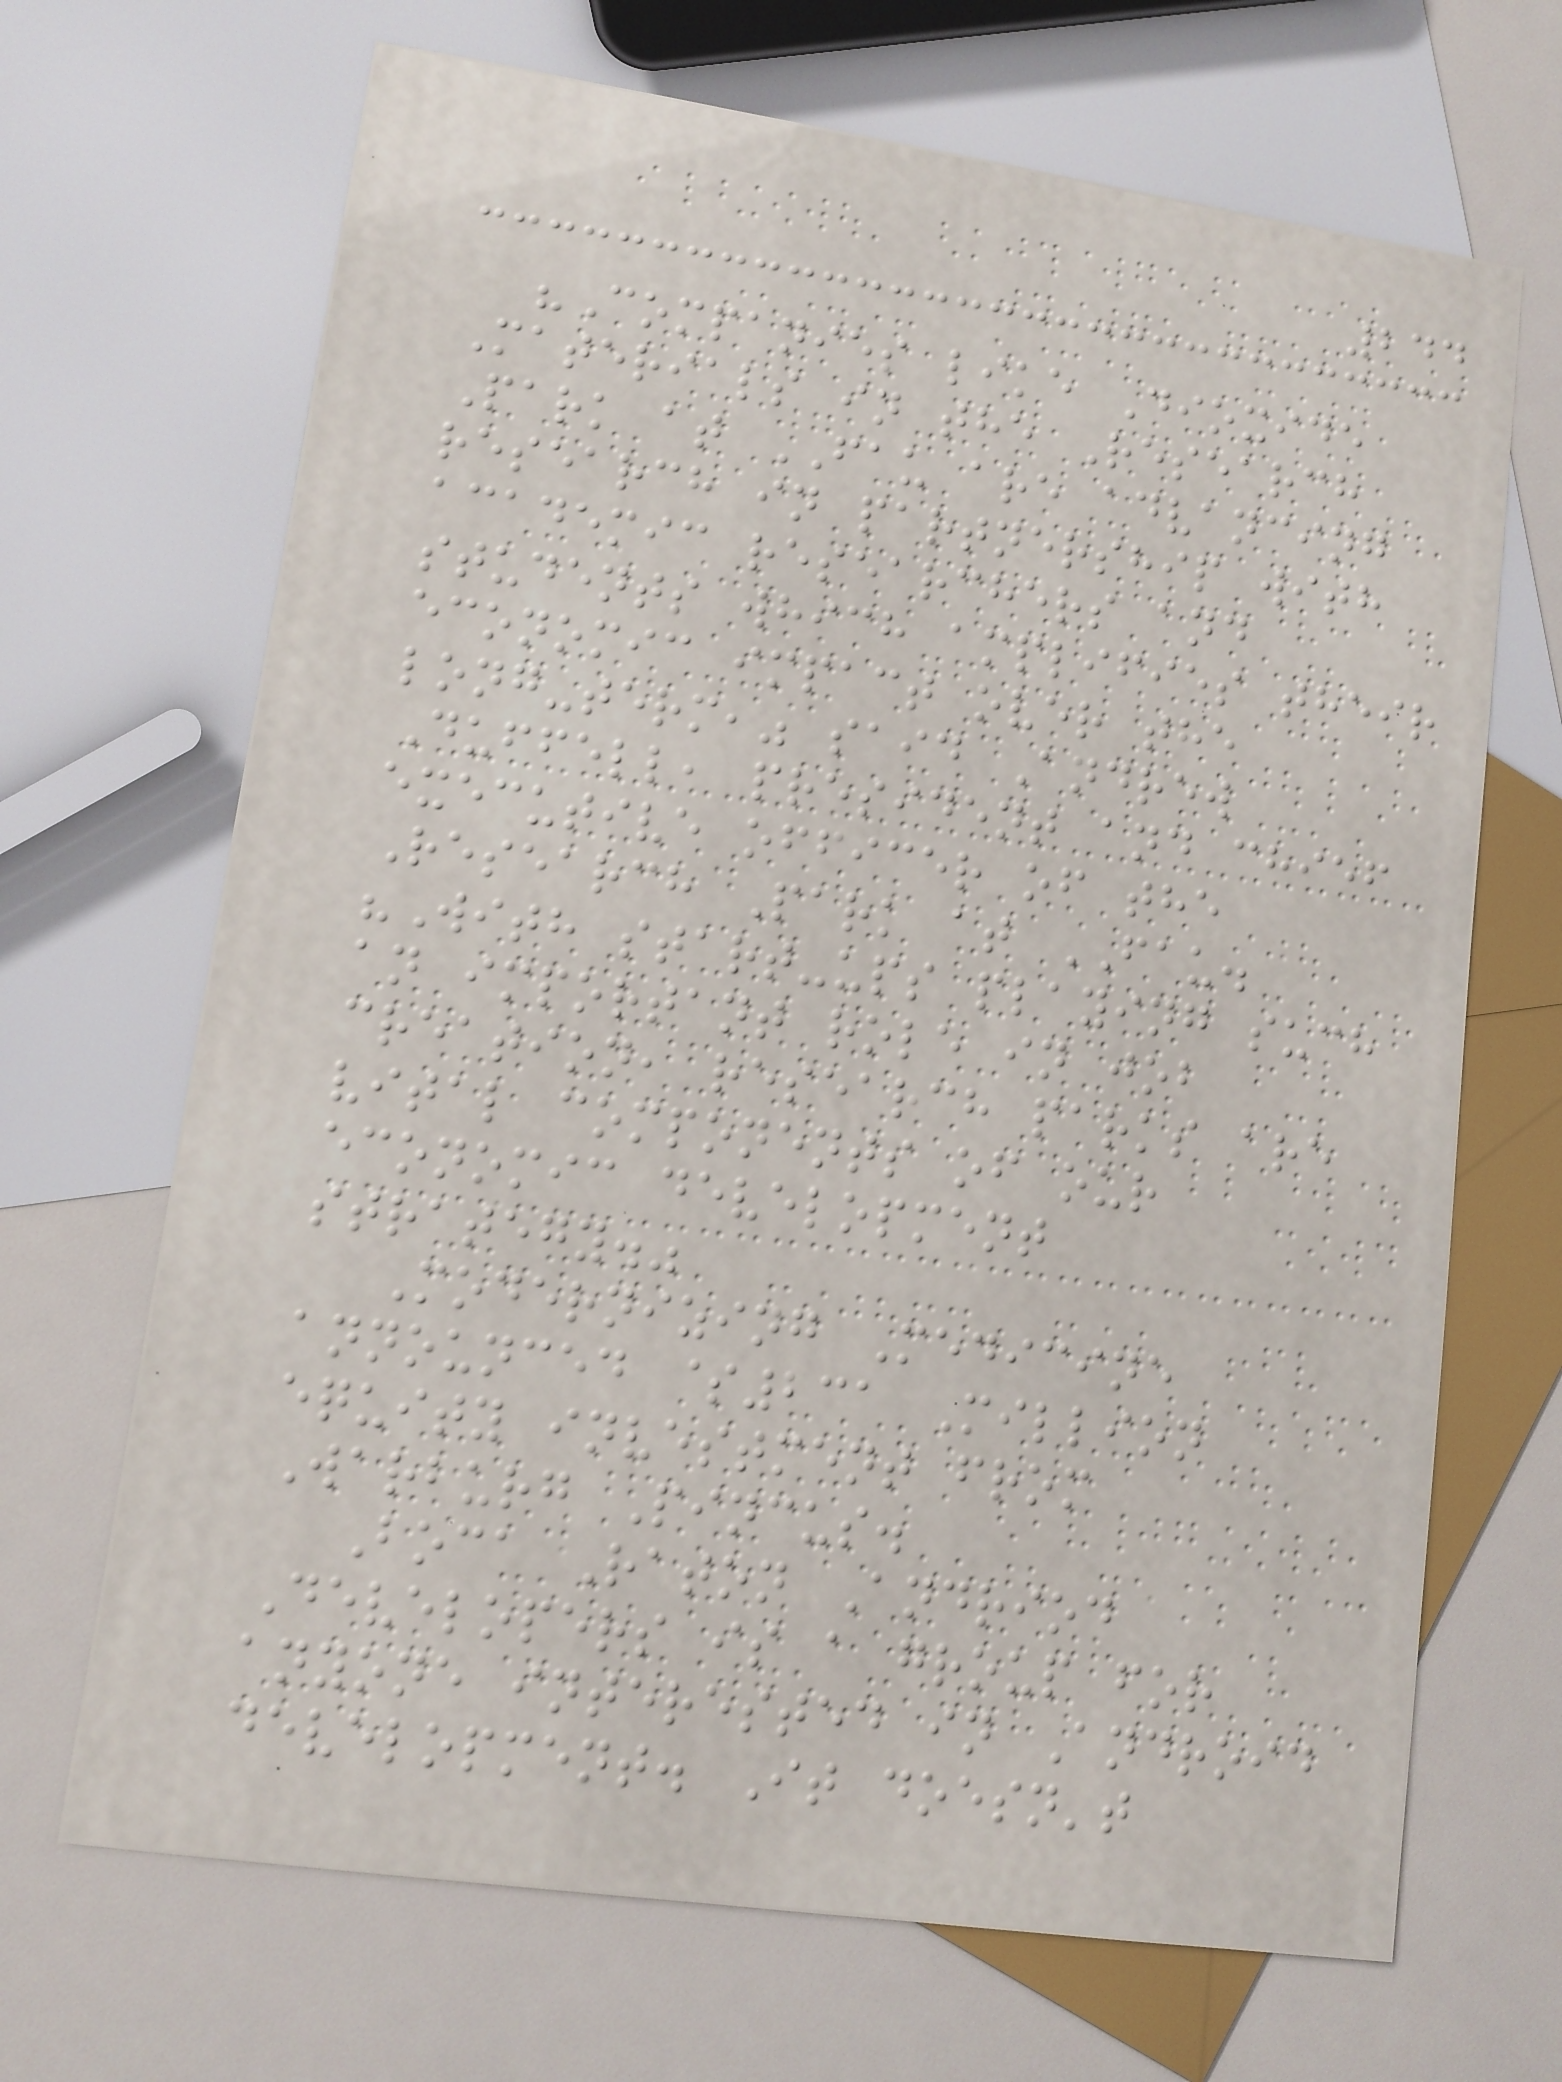244
"Companies like Dioxide
Materials in the Research
Park at FAU are advancing
research in partnership with
academic researchers and
students which amplifies their
economic impact over the
long-term," said Andrew
Duffell, president and chief
executive officer of the
Research Park at FAU.
"With start-ups playing such
an important role in job
creation, research parks are
vital components of our
economic development
strategy."
Modernizing Medicine
announced $231 Million
equity investment from
Warburg Pincus.
Boca Raton Andriod
Developers is a group for
anyone interested in Android
development. It doesn't
